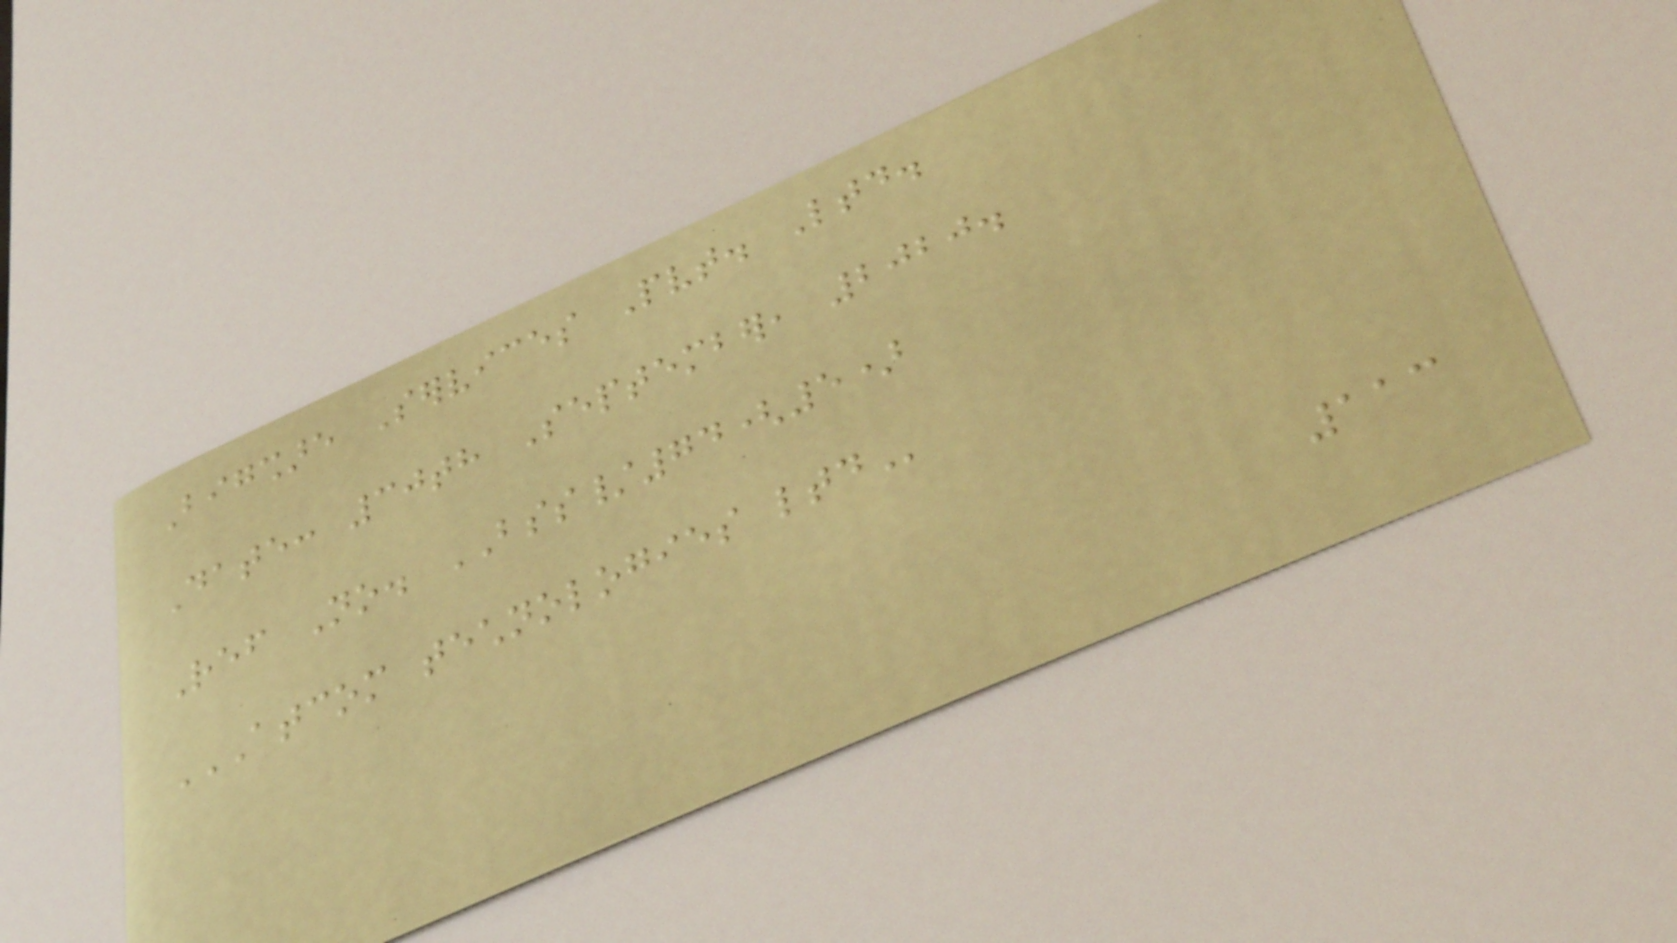Bigshare Services Pvt. Ltd.
Date: 30th September, 2020.
Ref No. BSS/74(5)
ATCOM TECHNOLOGIES LTD
113
